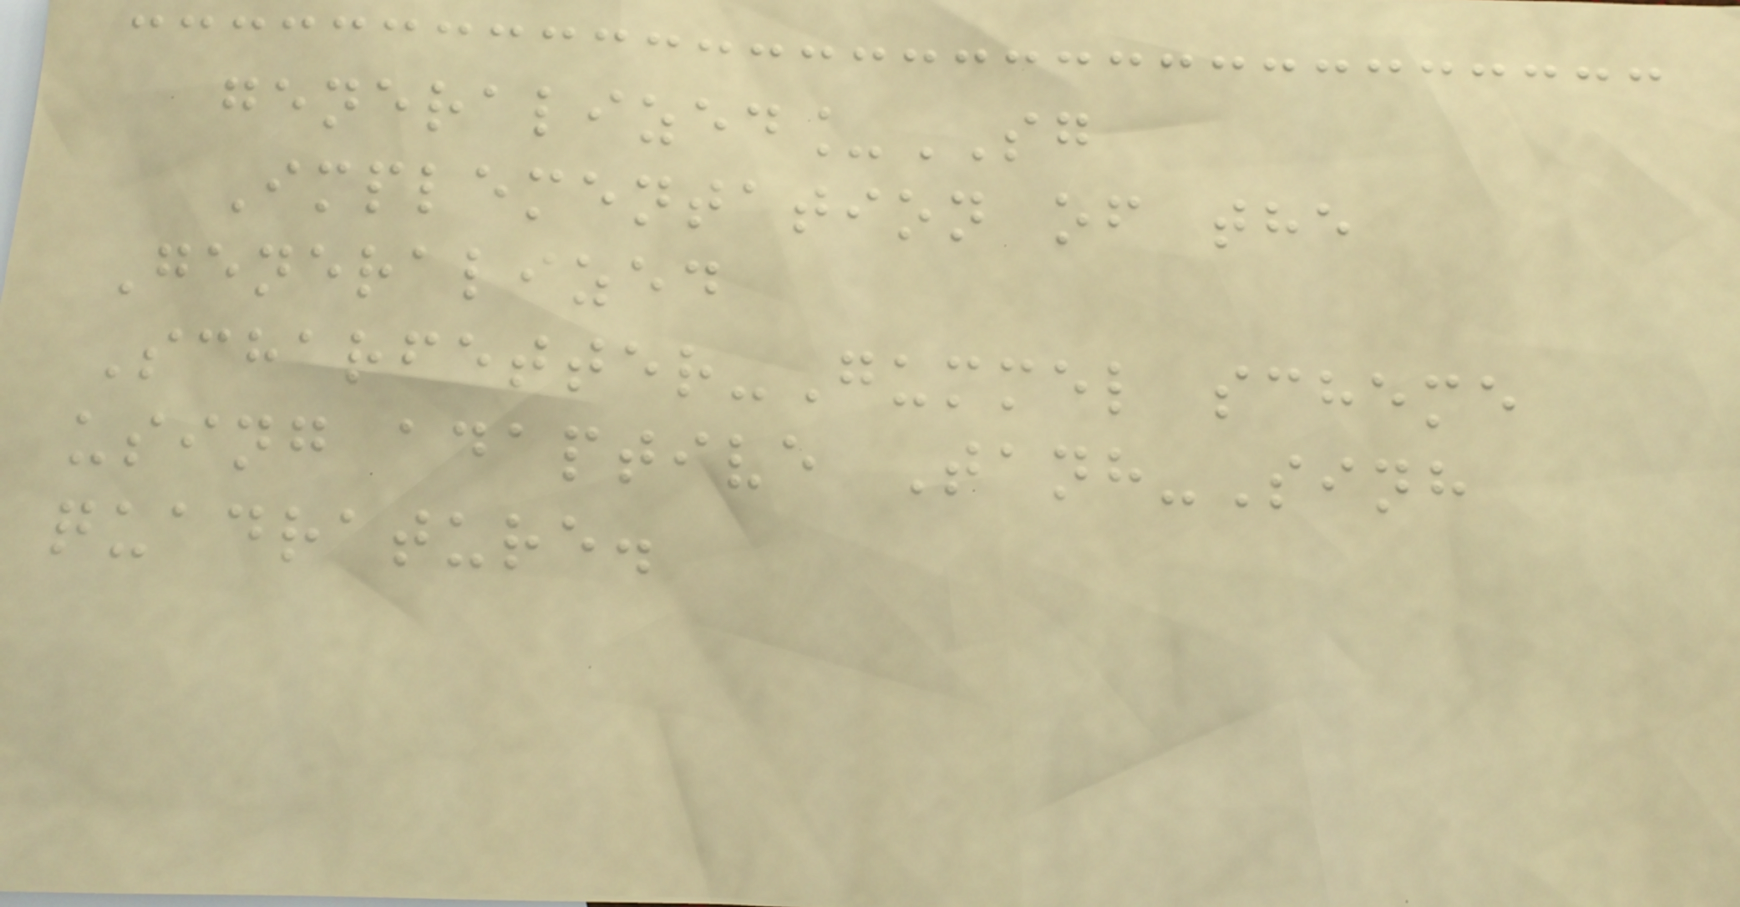generalized_SG
Implementation of the
Generalized
Scharfetter-Gummel scheme
using adaptive Tanh-Sinh
quadrature.
